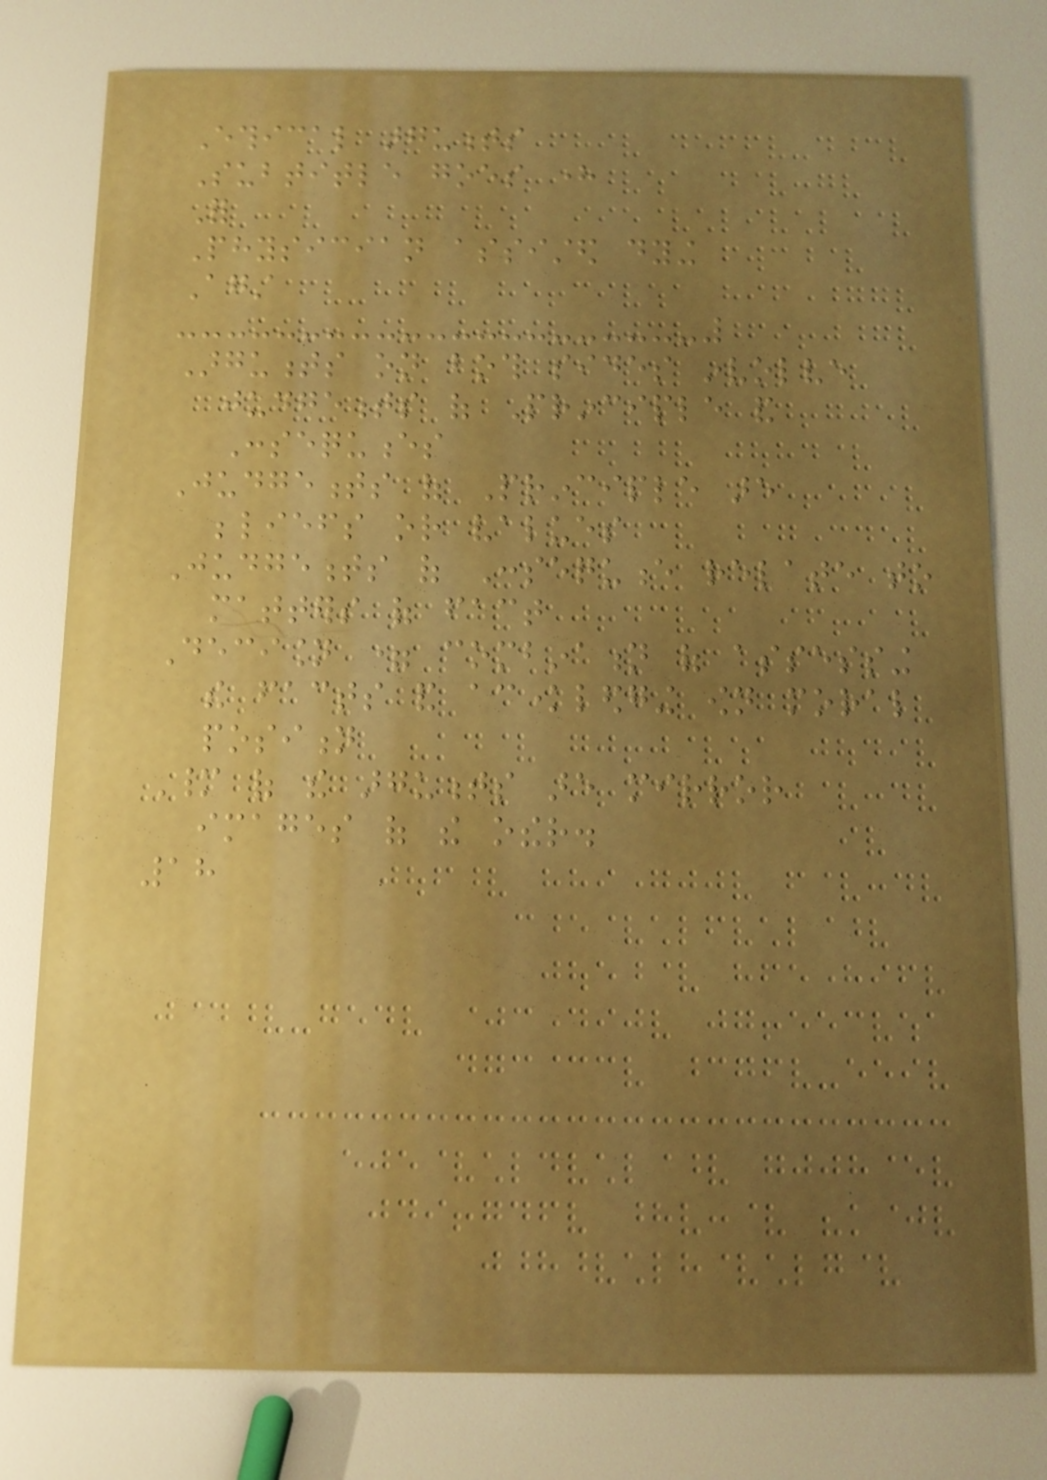Ethical arguments
Subtitle goes here
For
Physician assisted dying
Against
Arguments on both sides involve
judgements of Principle and
Consequences
Judgements of Principle are
beliefs or values
Judgements of Consequence relate to
matters of fact
Decision = combination of assessing
the facts and acknowledging own moral
position
Many of the arguments are mirror
images of the other.
18
